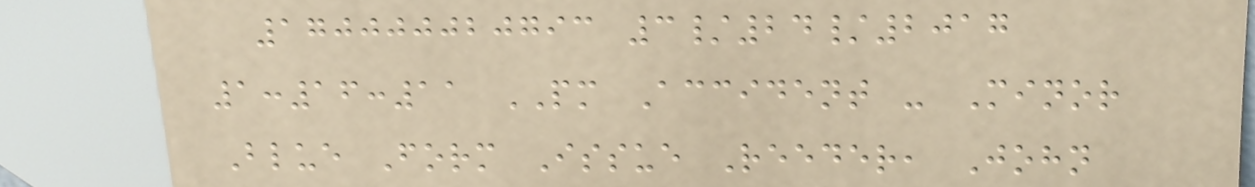170000020793 3/24/2017
1:16:11 PM Accident - Minor
Blue Form Issue Reeder, John
